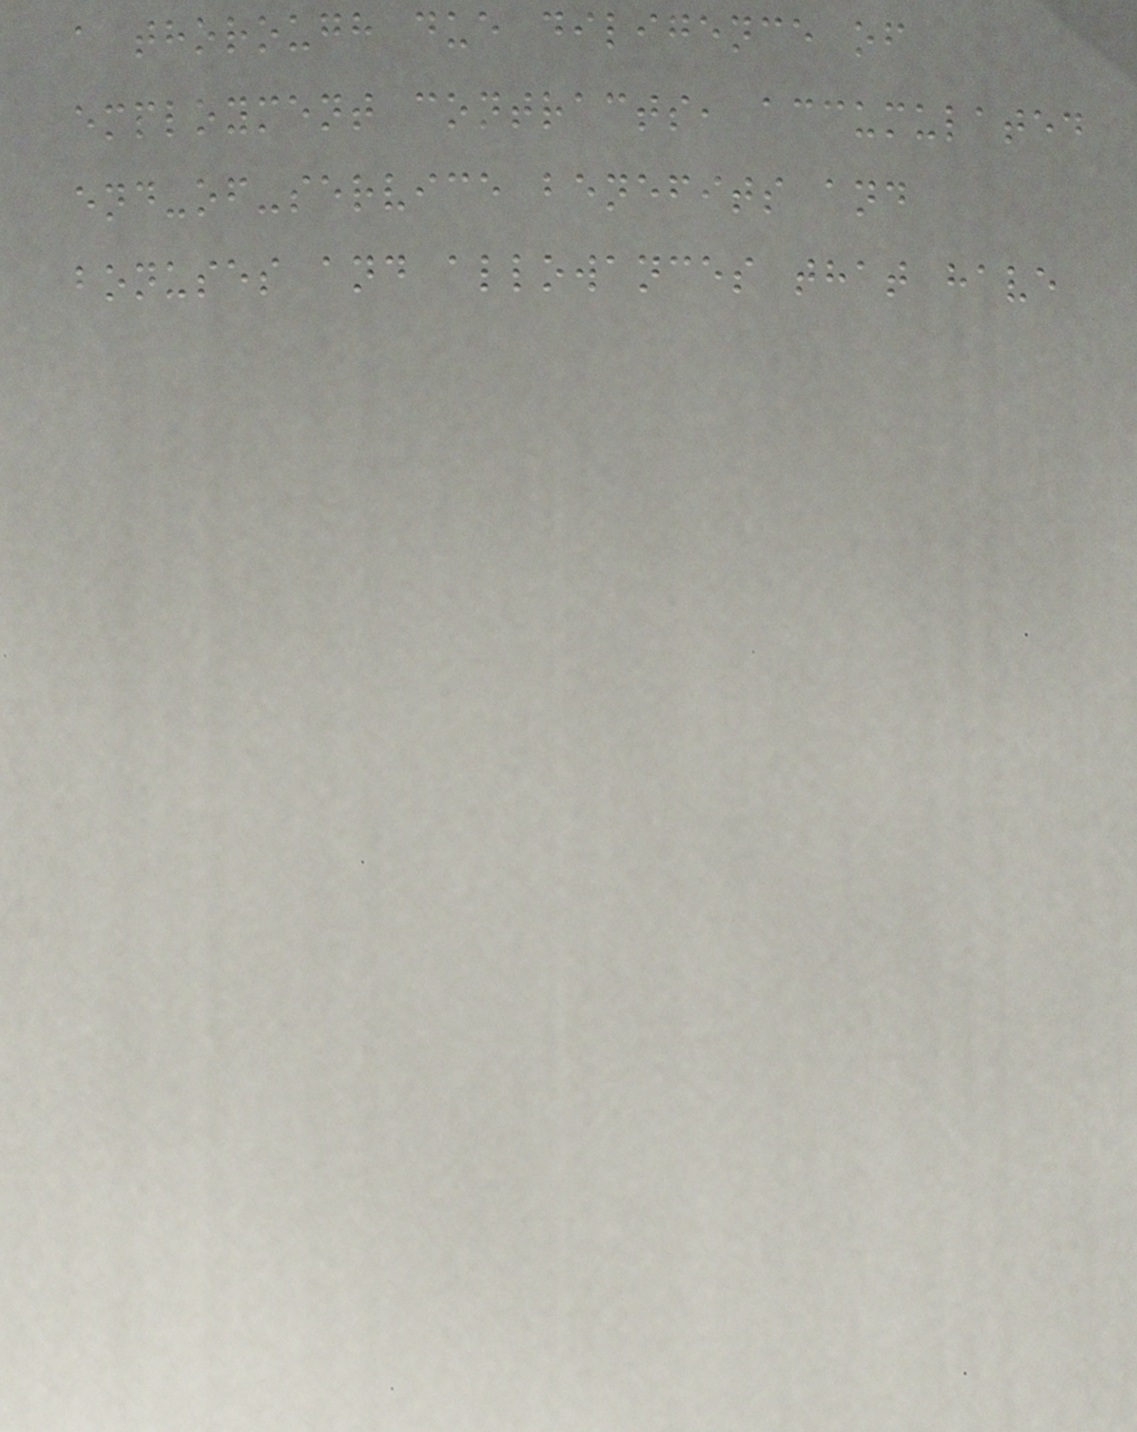a thorough due diligence of
employment contracts, accumulated
end-of-service benefits and
bonuses and allowances that have
